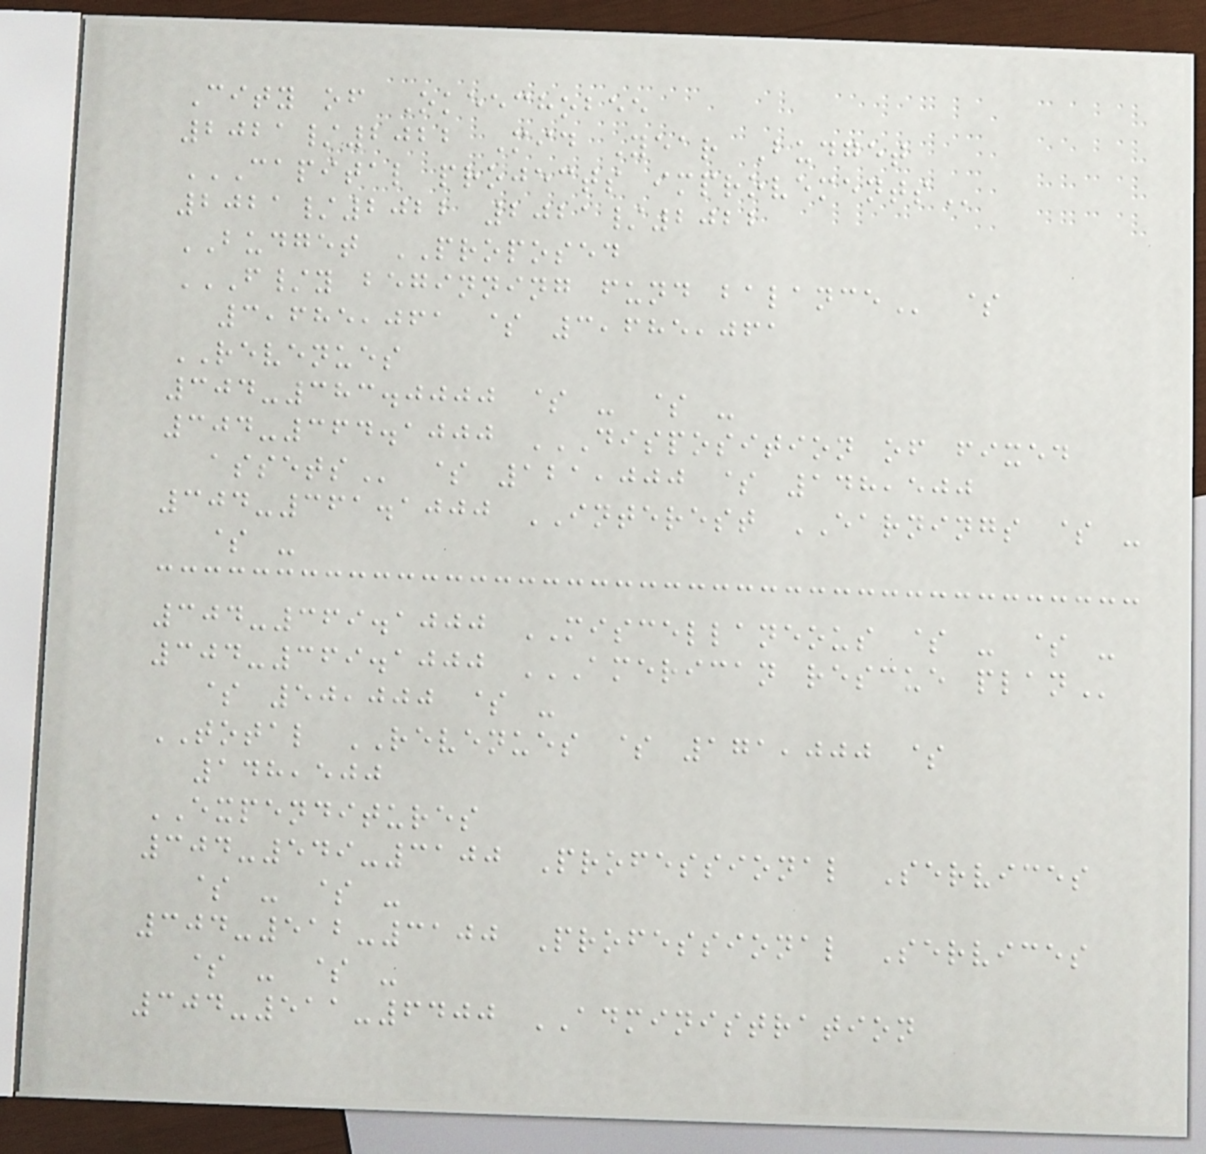City of Okeechobee
2021/2022 Mid Year Budget
CAPITAL PROJECTS IMPROVEMENTS
2021/2022 2021/2022
BUDGET PROPOSED
F/Y BEGINNING FUND BALANCE $
3,685,061 $ 3,685,061
REVENUES
304-383.0000 $ - $ -
304-364.1000 DISPOSITION OF FIXED
ASSETS $ 121,000 $ 148,500
304-361.1000 INTEREST EARNINGS $ -
$ -
304-369.1000 MISCELLANEOUS $ - $ -
304-369.1000 AMERICAN RESCUE PLAN
$ 50,000 $ -
TOTAL REVENUES $ 171,000 $
148,500
EXPENDITURES
304-549-3100 Professional Services
$ - $ -
304-512-3100 Professional Services
$ - $ -
304-511-6400 ADMINISTRATION
